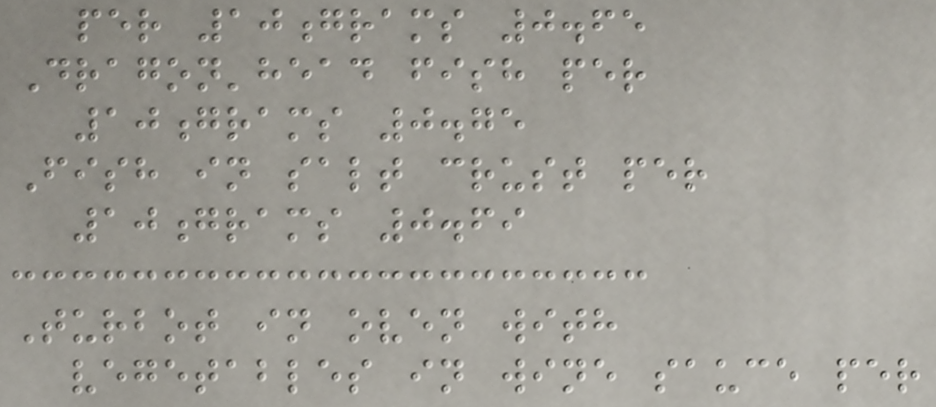per 10grams 0.65
Dragon'head fish per
10grams 0.75
Fish in salt crust per
10grams 0.69
Turbot in oven with
vegetables in wine sauce per
